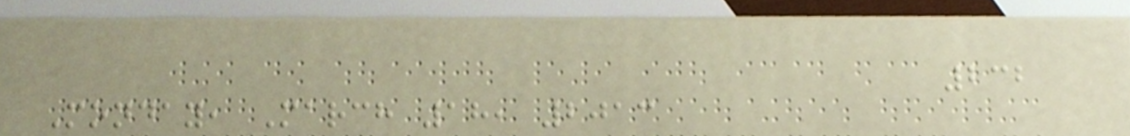232
Monday, March 18, 2013
